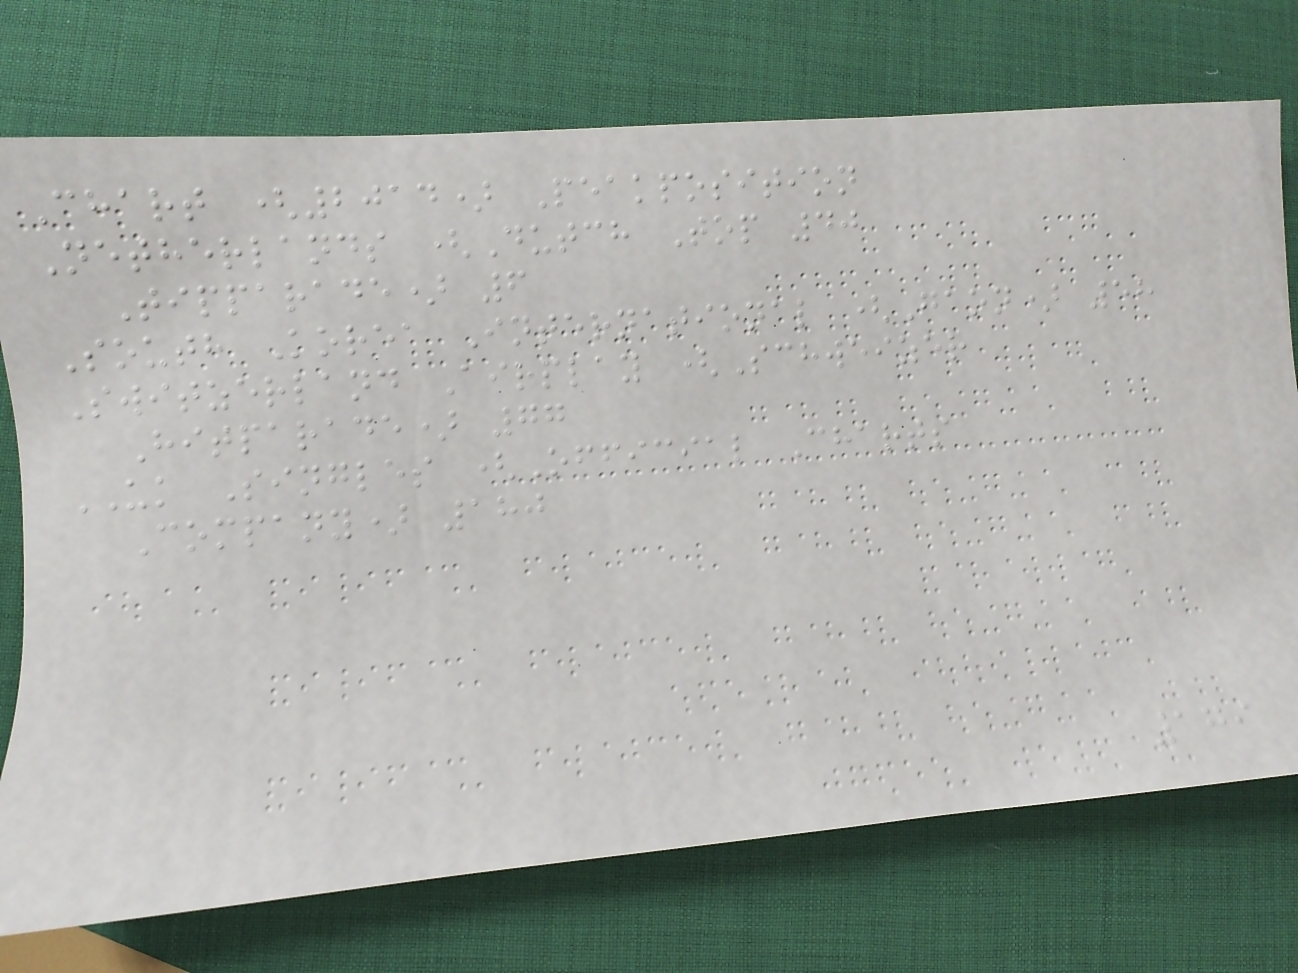Chart (2014) Peakposition
Netherlands (Dutch Top 40
Tipparade) 6
South Korea International (Gaon) 58
Switzerland Airplay (Schweizer
Hitparade) 77
UK Singles (Official Charts
Company) 180
179
